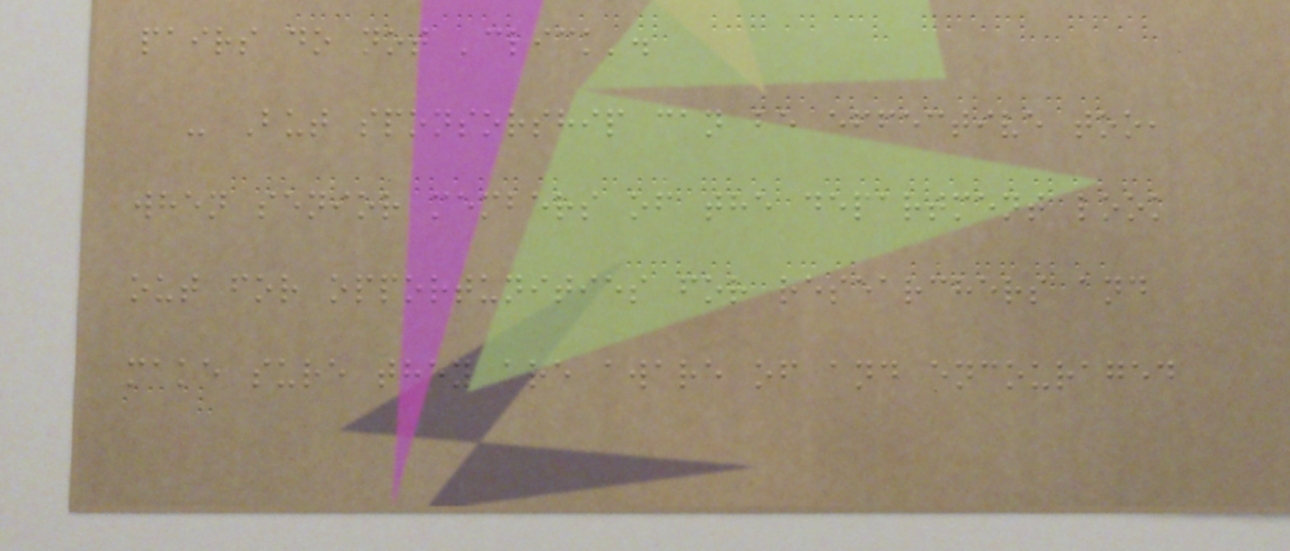pairs do not 'click'.
- But sponsorship can be effective too,
when senior members of the department look
out for opportunities for researchers and
make sure they are aware of and encouraged
